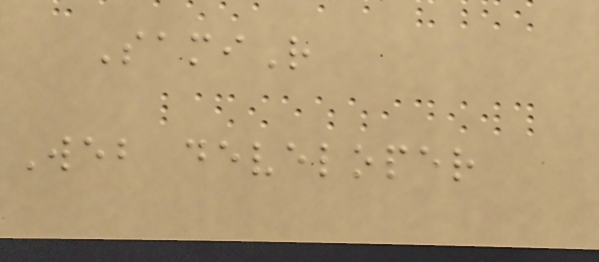SamiR
Web developer
